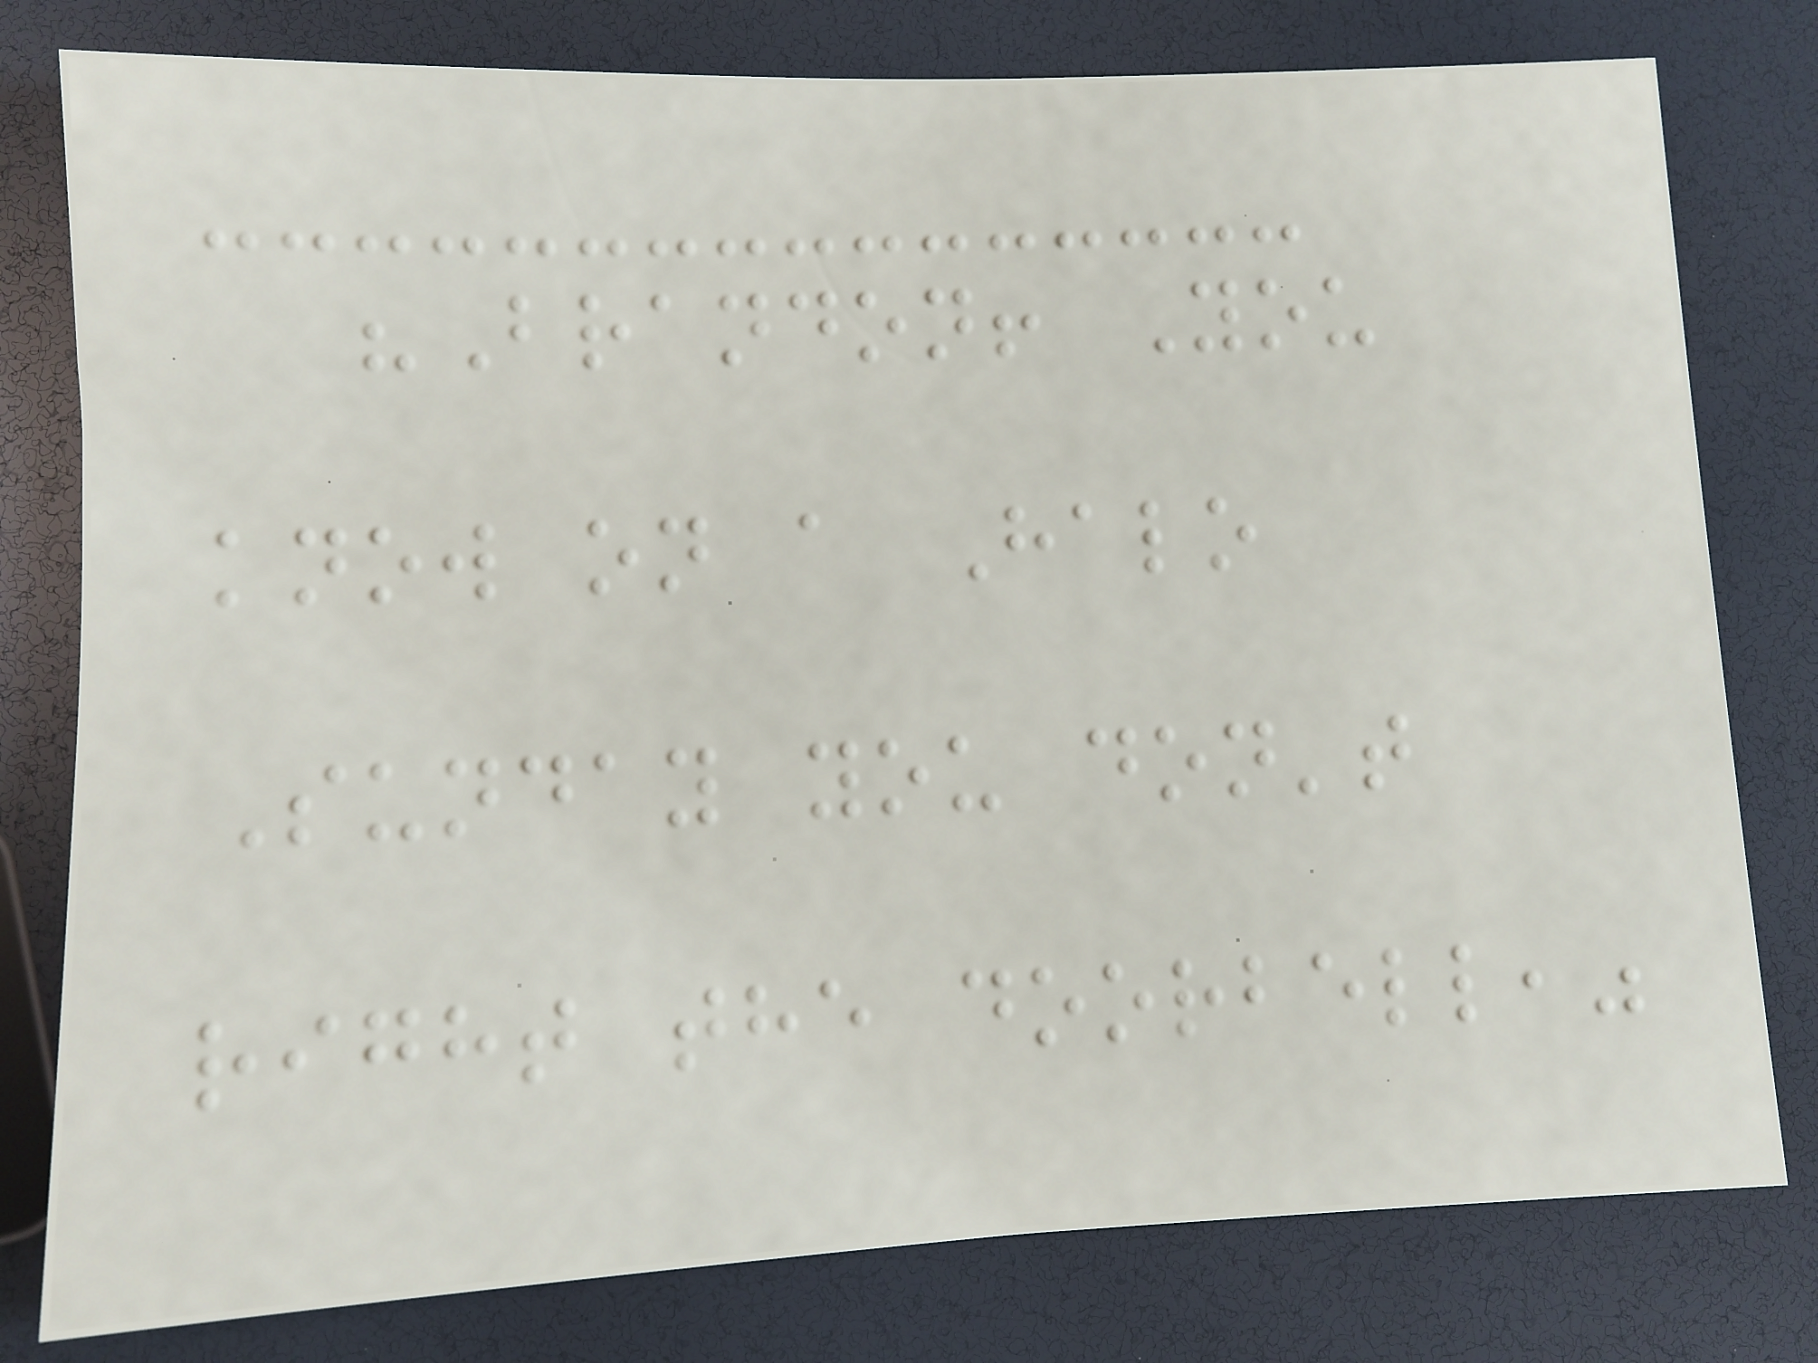"Brandon! You
know on a Halo
Sunday you don't
right the doorbell,"
